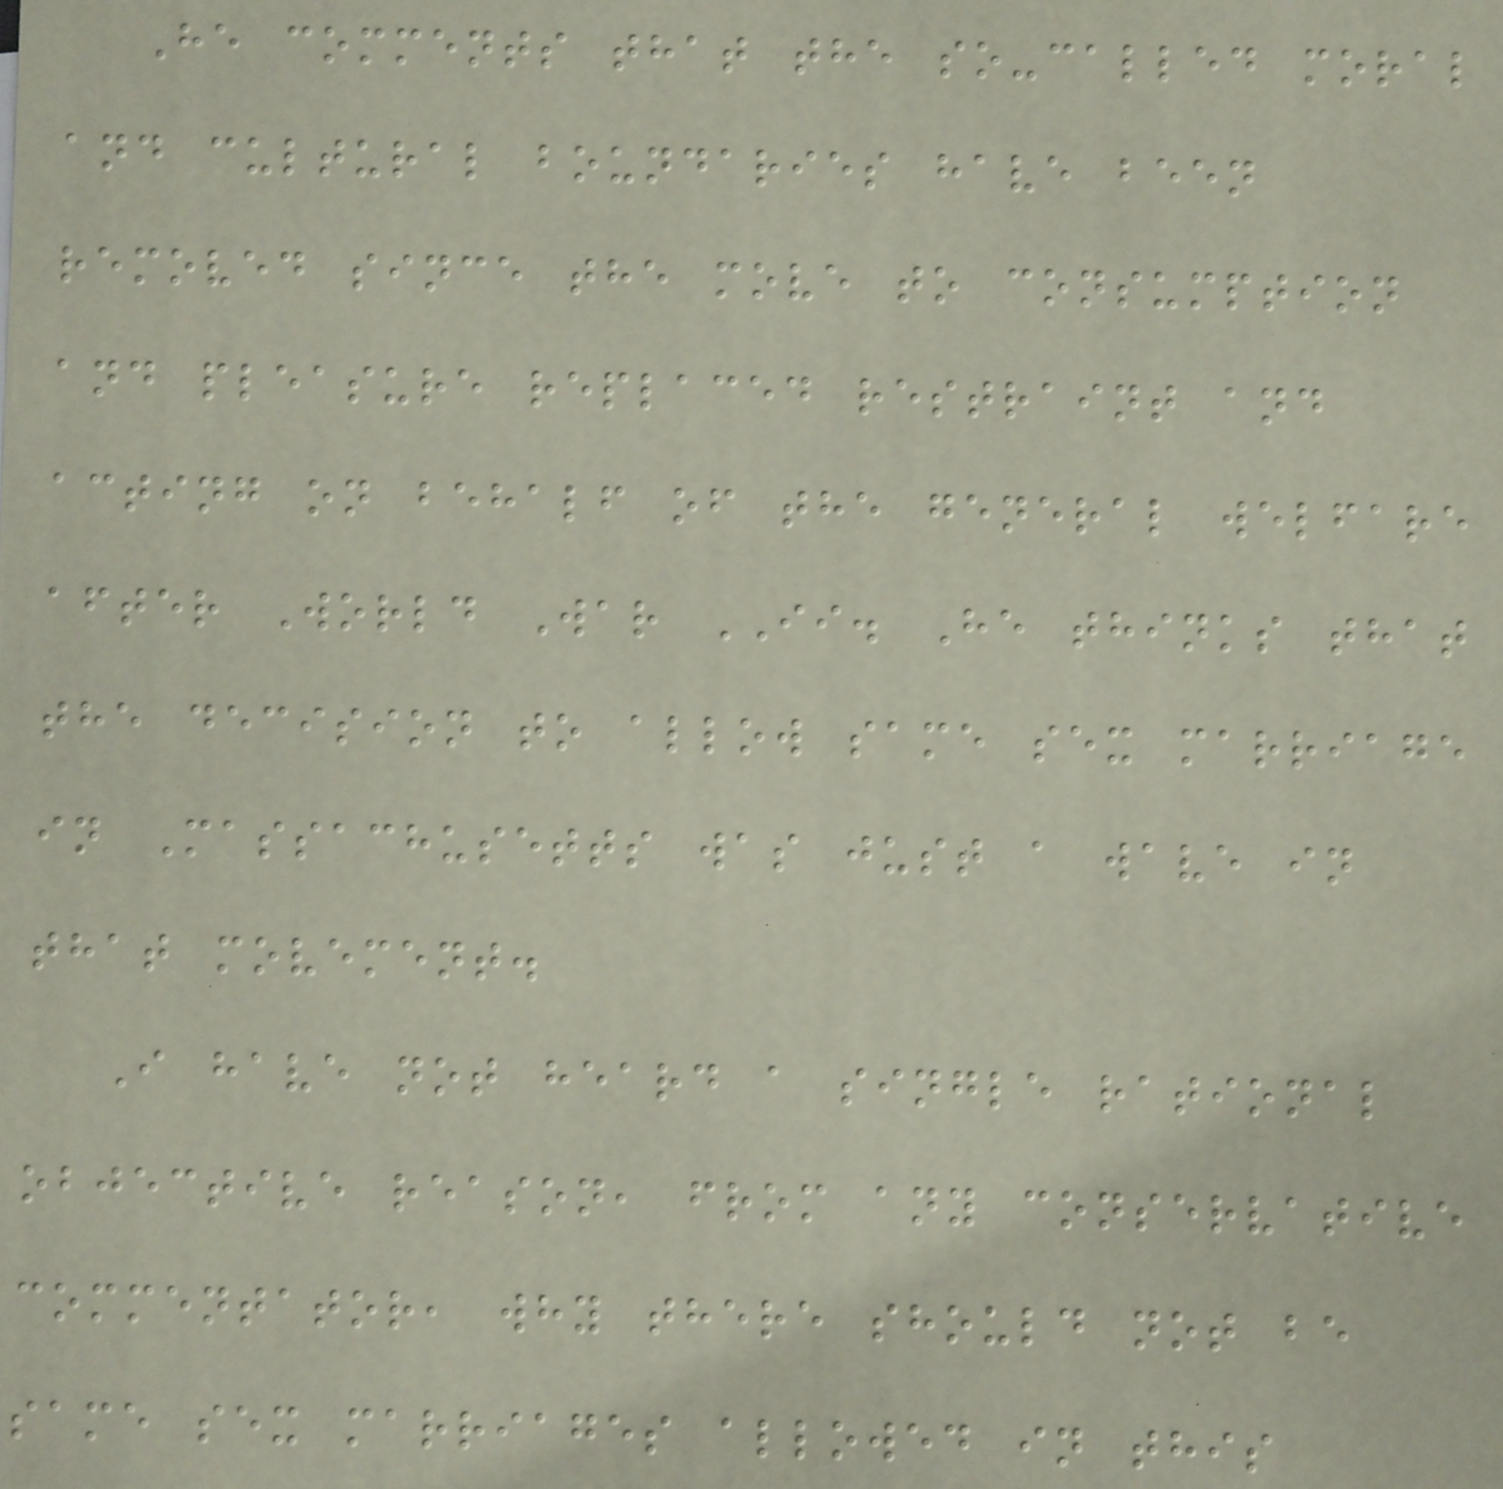He comments that the so-called moral
and cultural boundaries have been
removed since the move to consumption
and pleasure replaced restraint and
acting on behalf of the general welfare
after World War II. He thinks that
the decision to allow same sex marriage
in Massachusetts was just a wave in
that movement.
I have not heard a single rational
objective reason, from any conservative
commentator, why there should not be
same sex marriages allowed in this
